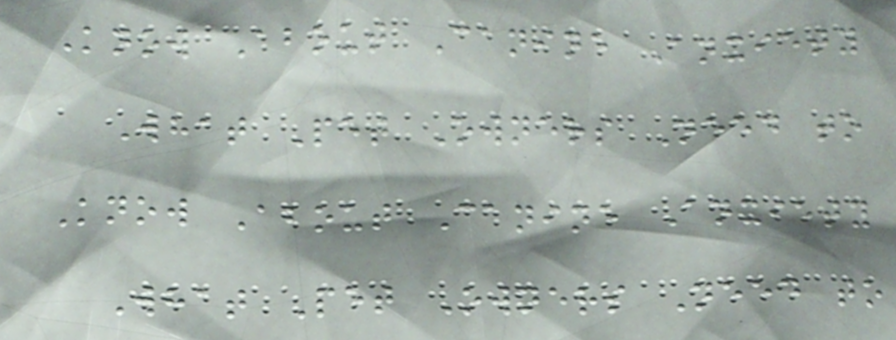Know About Canine Anxiety
What Pet Owners Need to
Know About Canine Anxiety
What Pet Owners Need to
